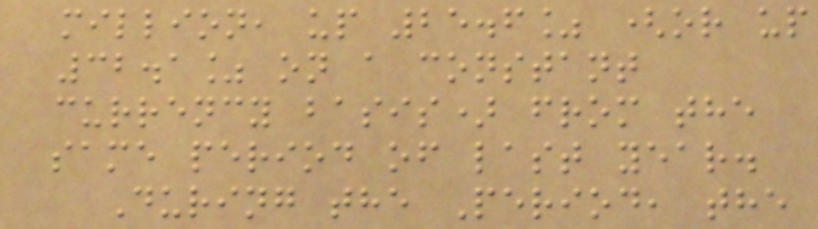million, up 25.6% (or up
32.1% on a constant
currency basis) from the
same period of last year.
During the Period, the
